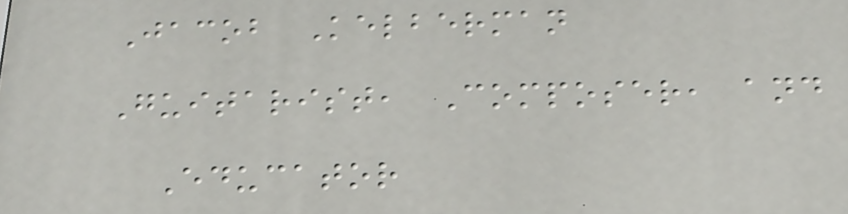Jacob Kelberman
Guitarist, Composer, and
Educator
